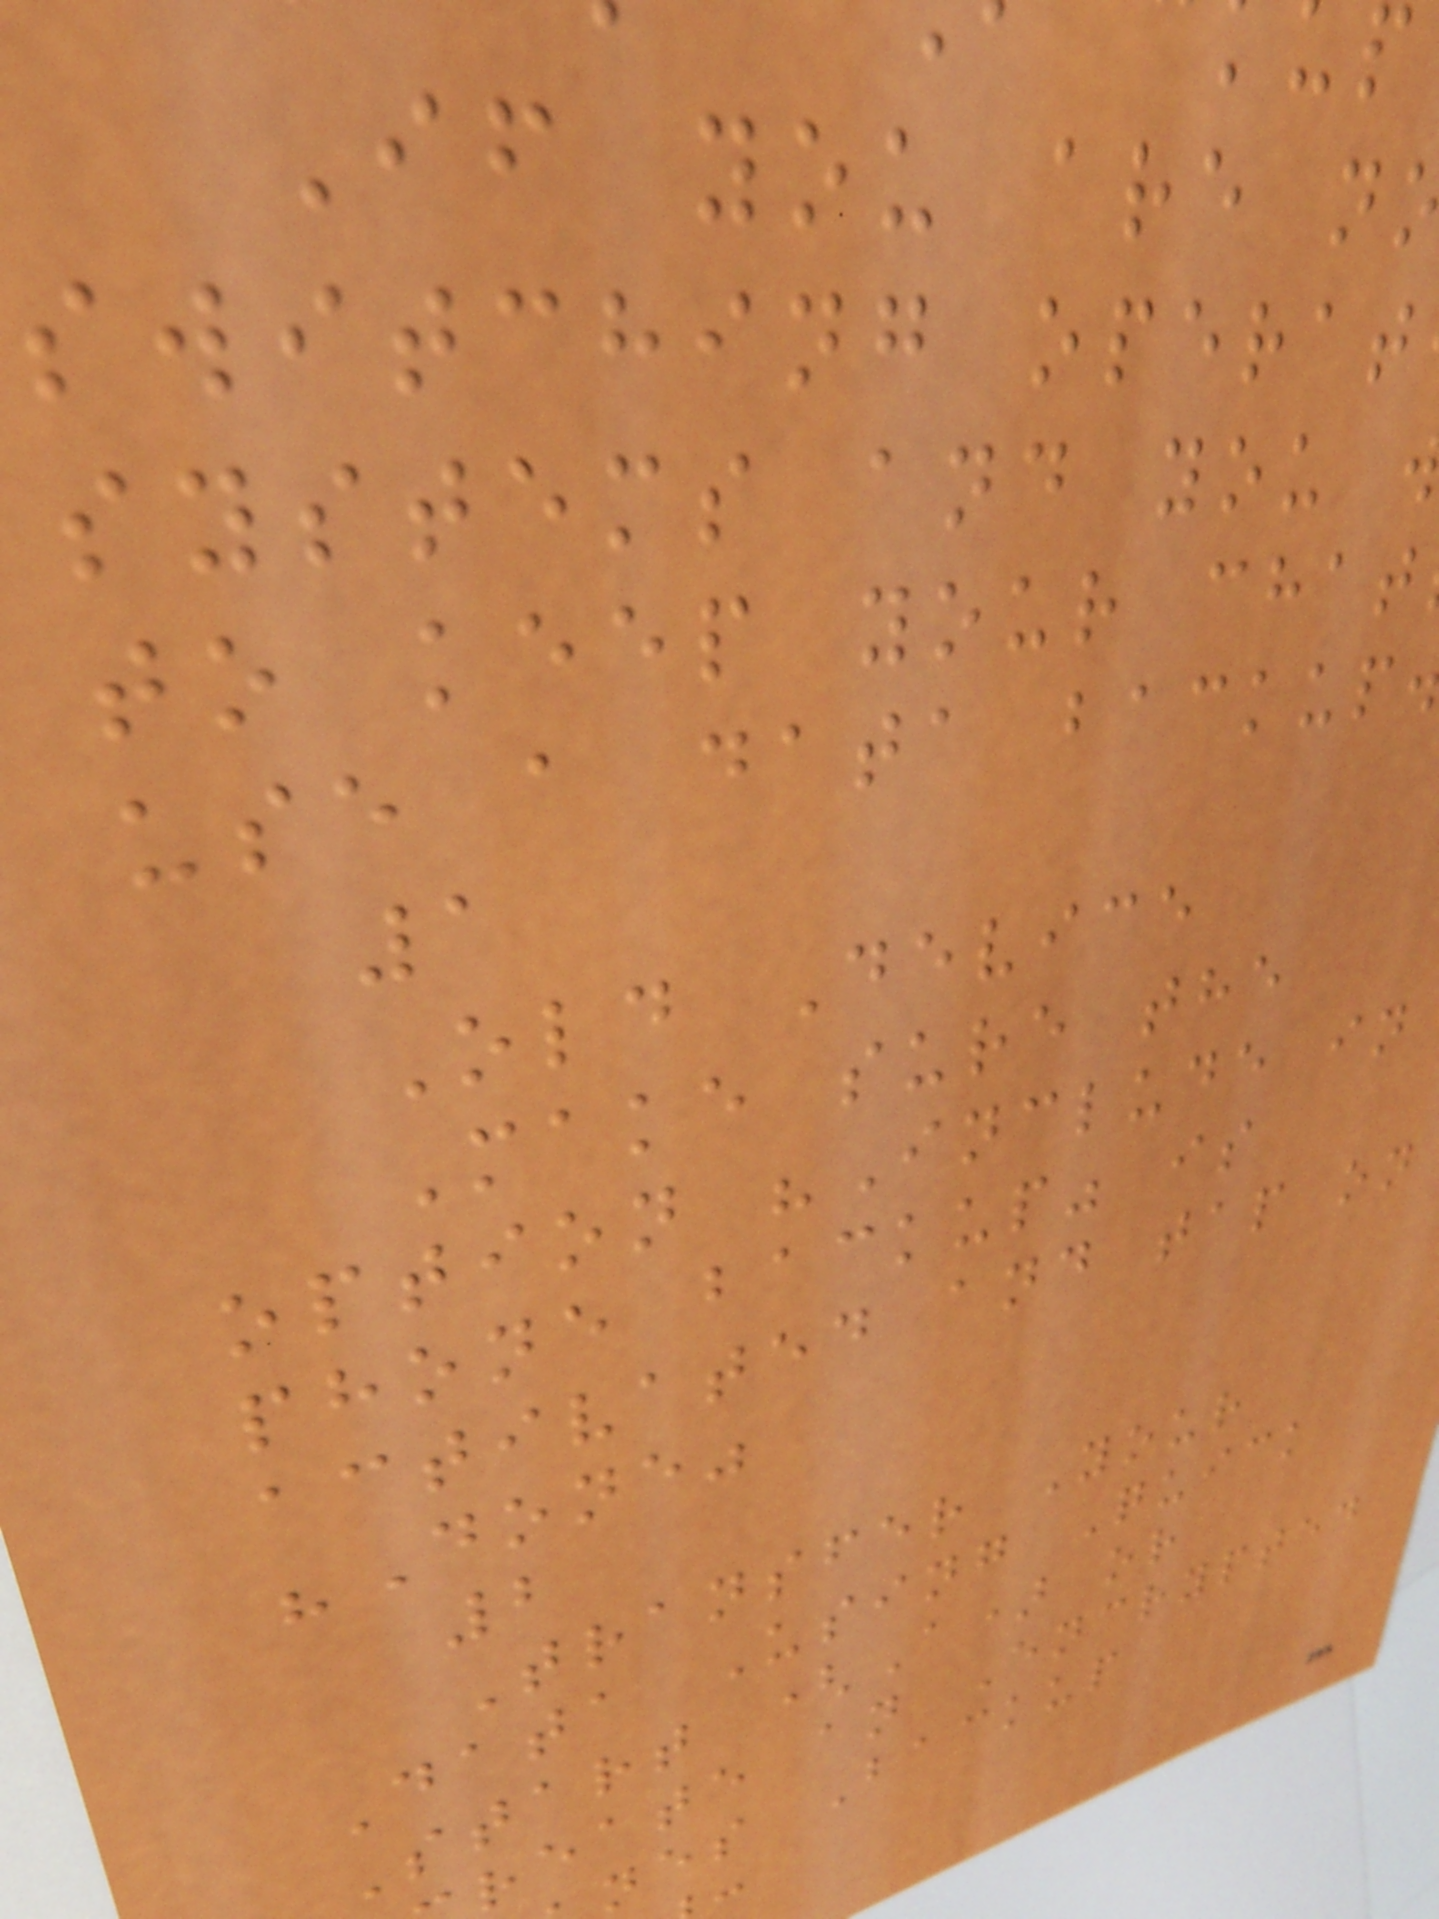If you are n
switching operat
systems and you
to keep your chat
use a data backup
1
Old Device
Make sure the
option "Include in
phone backup" is
activated and tap on
"Done"
2
Transfer Your
Data Using Quick
Start (A) or
reate an Encrypted
nes Backup
